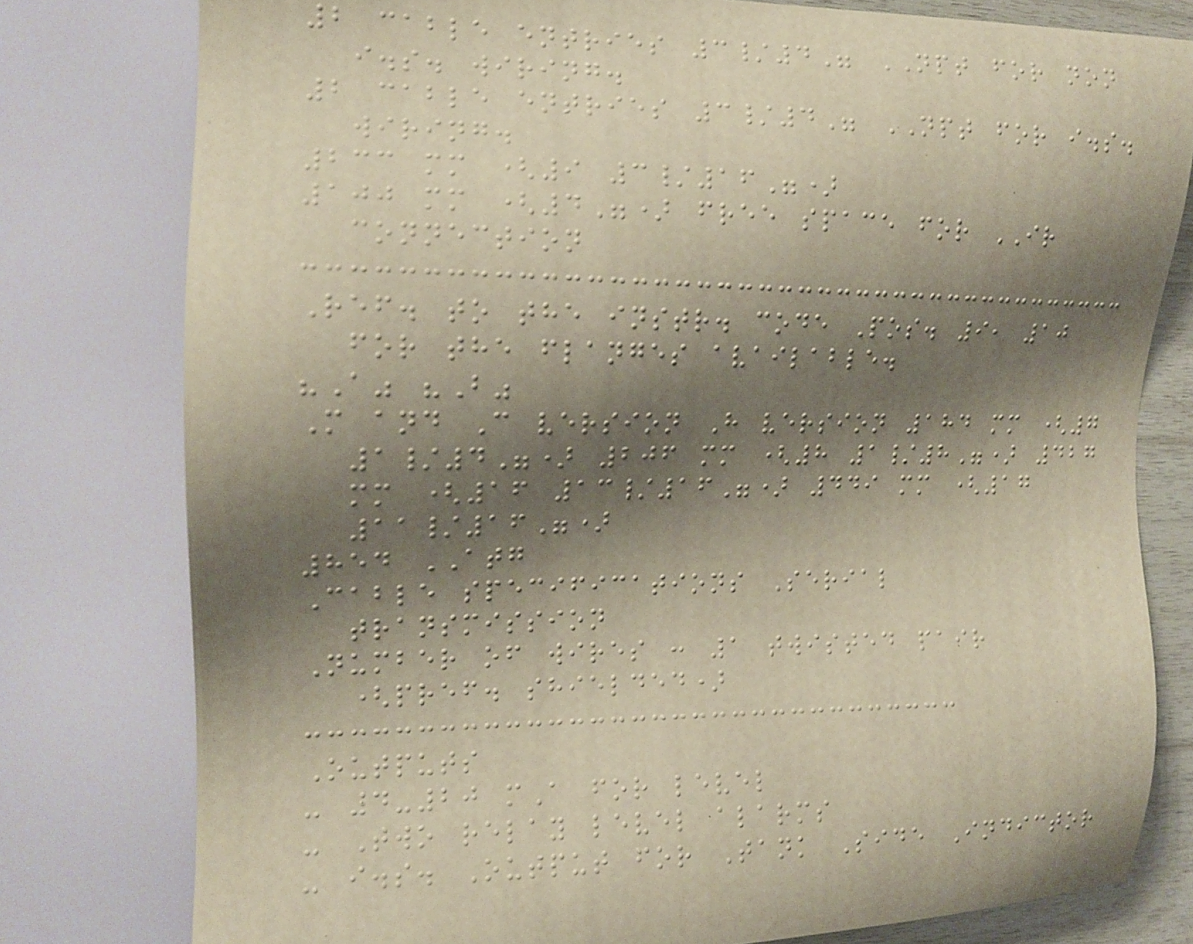2 cable entries 3/4" NPT for non
i.s. wiring.
2 cable entries 3/4" NPT for i.s.
wiring.
233 mm (9 3/16")
100 mm (4") free space for IR
connection
Ref. to the instr. code Pos. 9, 10
for the flanges available.
"A" "B"
M and C version H version 184 mm (7
1/4") 206 mm (8 1/8") 427
mm (16 13/16") 449 mm (17
11/16")
854 ATG
Cable specifications Serial
transmission
Number of wires : 1 twisted pair
(pref. shielded)
Outputs
- 4-20 mA for level
- Two relay level alarms
- i.s. Output for Tank Side Indictor
